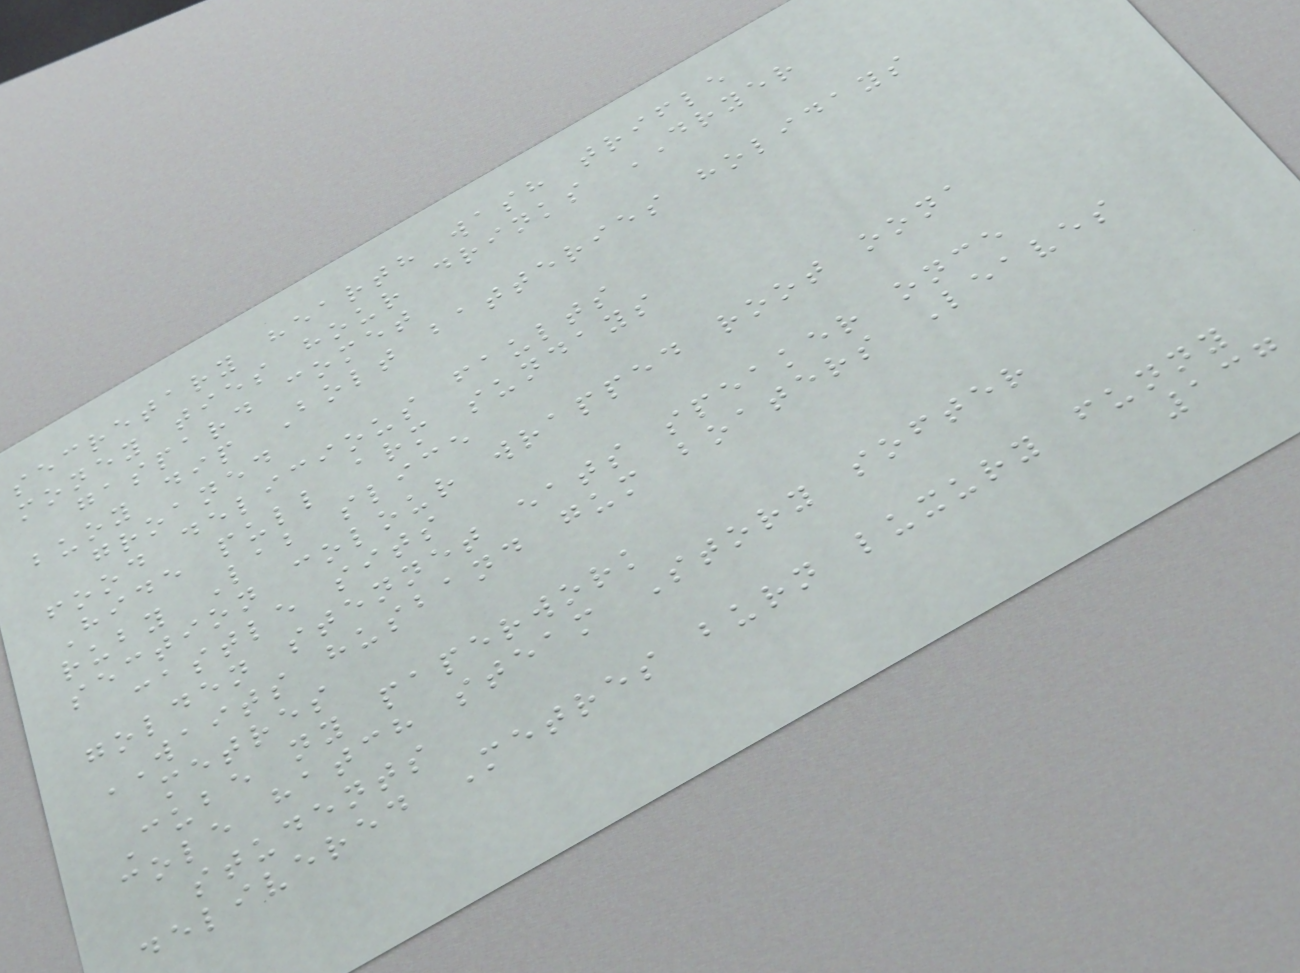secretary hearth wash trifle
money ties hour drinks DRYER
gaspard comet
buoy dip Bolt batteries holidays
groaned
food delicious faults
Hide pull arm sundays
ruby Lab slice
section colour wrapped root oona
castle sits
golden stennet eats speaker once
WAITS husband gum boaters Leaves
metres
Cube ny paperwork
cole hatch steam Story softer
students
delivered Metres burn luxury funny
137
